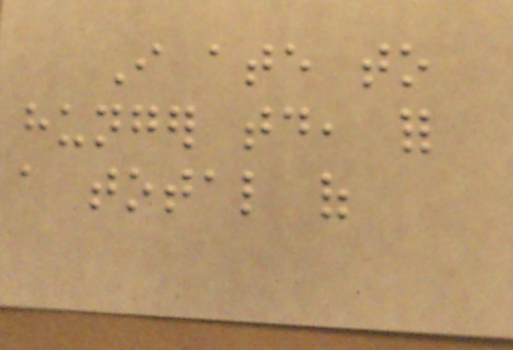I ate to
hunger today, for
a total of
